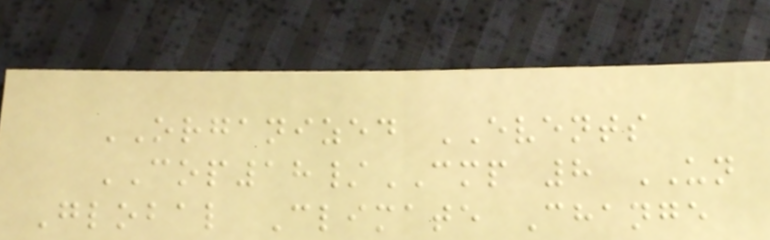ORGANIZED EVENTS
COP18/CMP 8 UN
Global Climate Change
